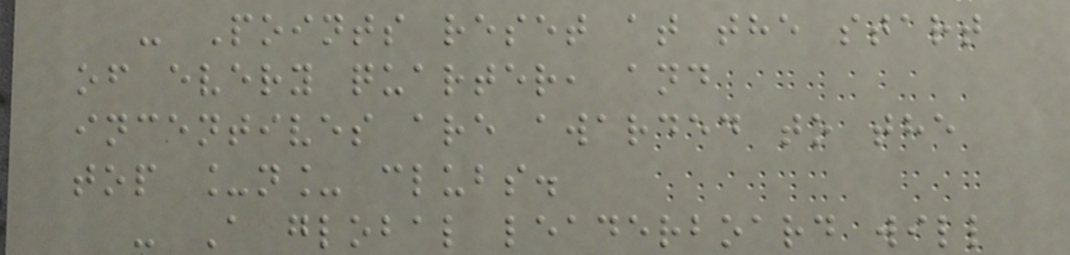- Points reset at the start
of every quarter, and
incentives are awarded to the
top _n_ clubs.
- A global leaderboard will
